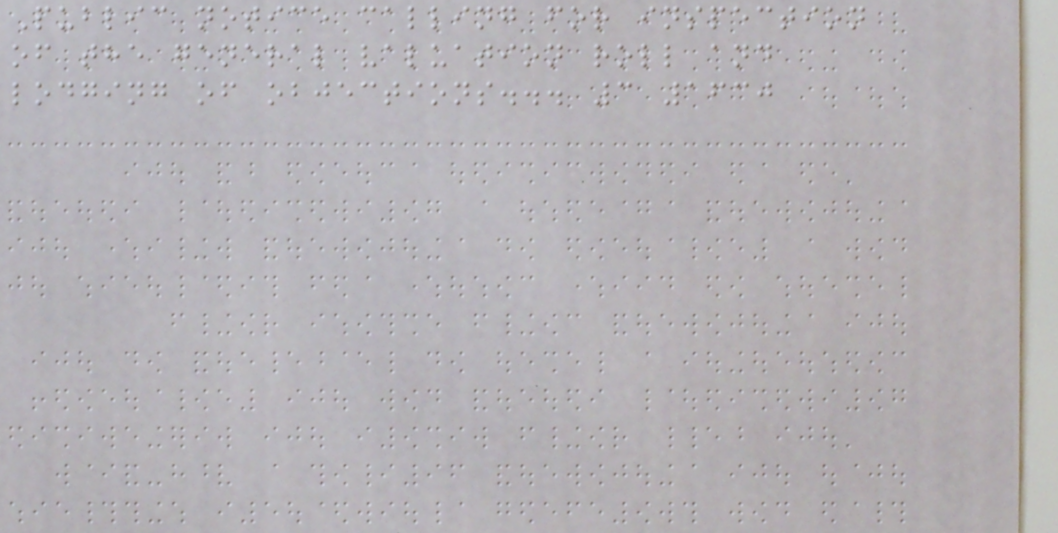Public notice calling for inspection
of the general valuation roll and
lodging of objections... 3 1630
